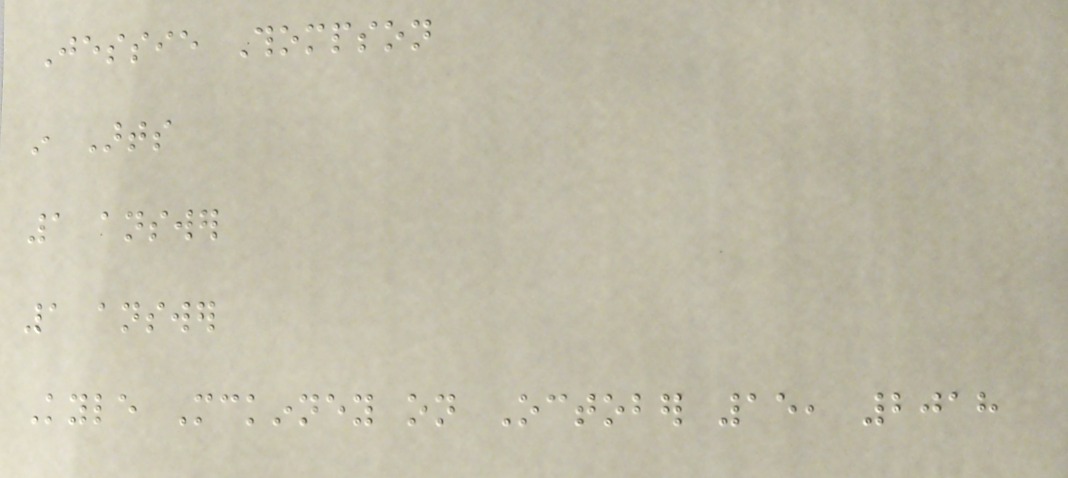Jessie Thompson
in Arts
1 answer
1 answer
Kyle Mckinney on October 15, 2018
